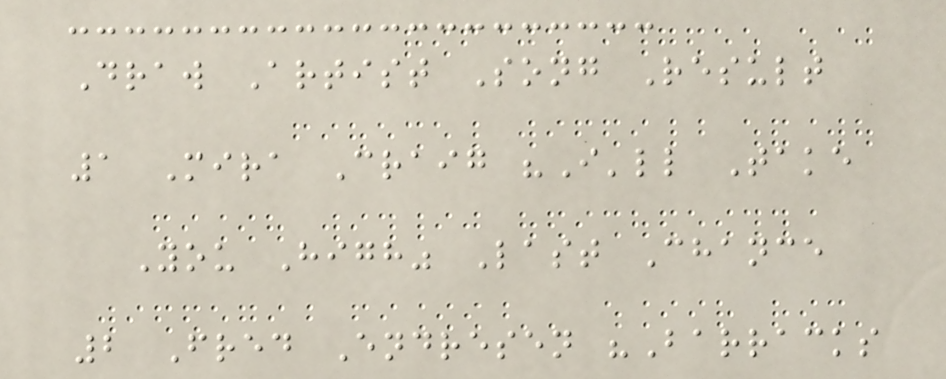Draw Artist Song Result
1 Mira Craig "I'll Take
You High" Last Chance
2 Fred Endresen "Barracks
